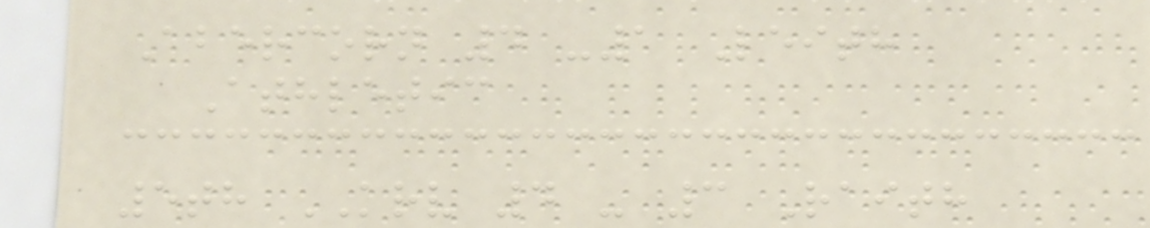Abercorn 4 -1 Leith
Athletic
5th KRV 4 - 3 Raith
